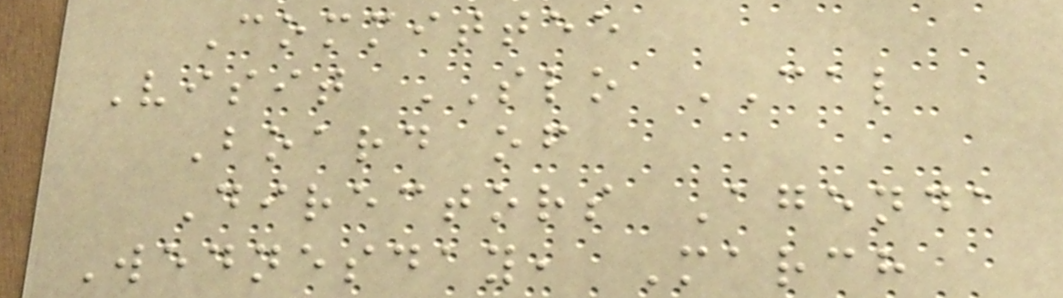Committee
Visit SLO CAL
Board of
Directors Agenda
Wednesday, March
